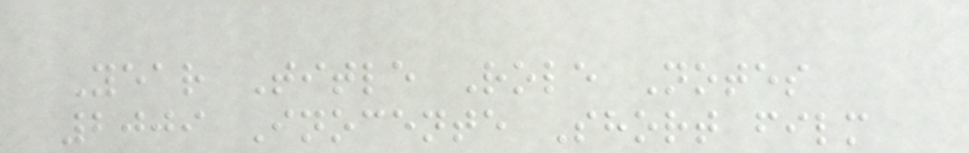Year Title Role Notes
2009 Inocente Short film
